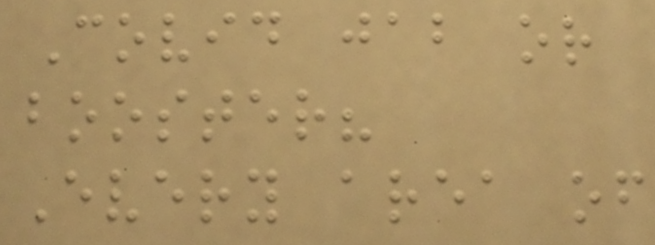Covid jab or
booster?
Every area of
